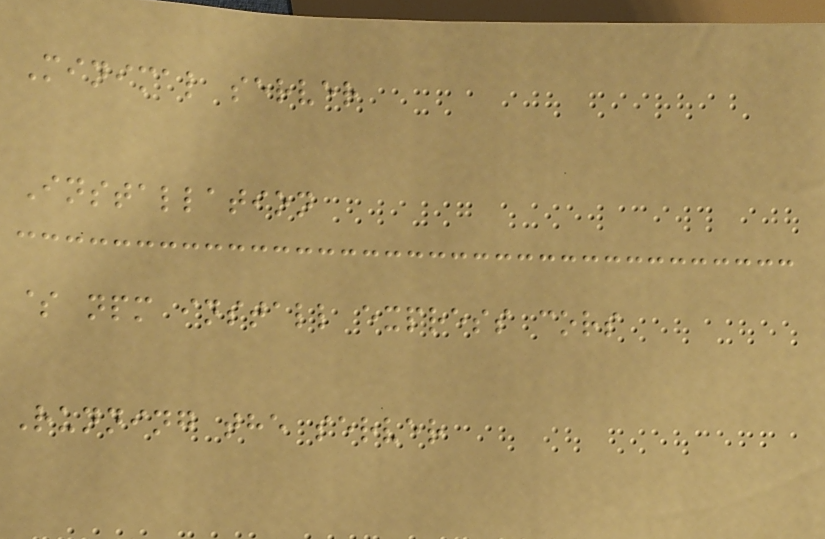Minimal server
Installation
$ npm install express cors
Running the server
